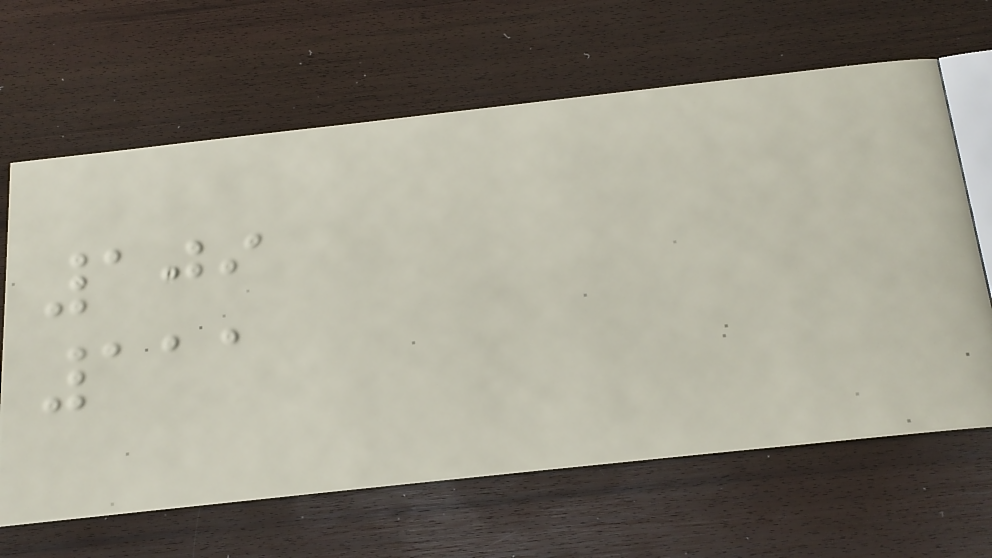109
111
